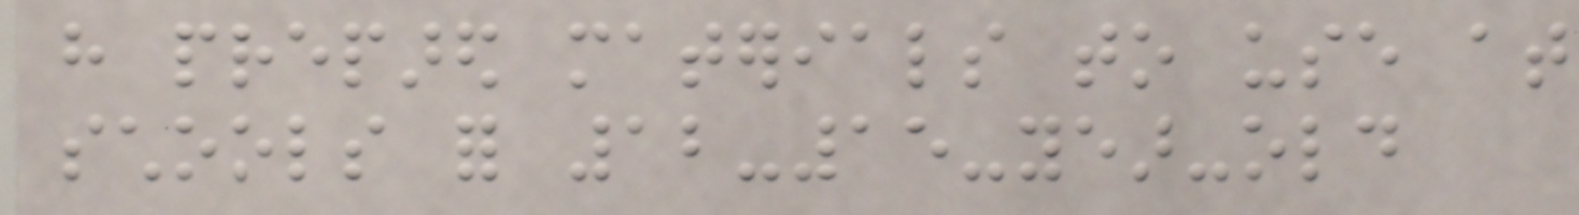have prepared materials to use at
schools for 12-15-year-old
